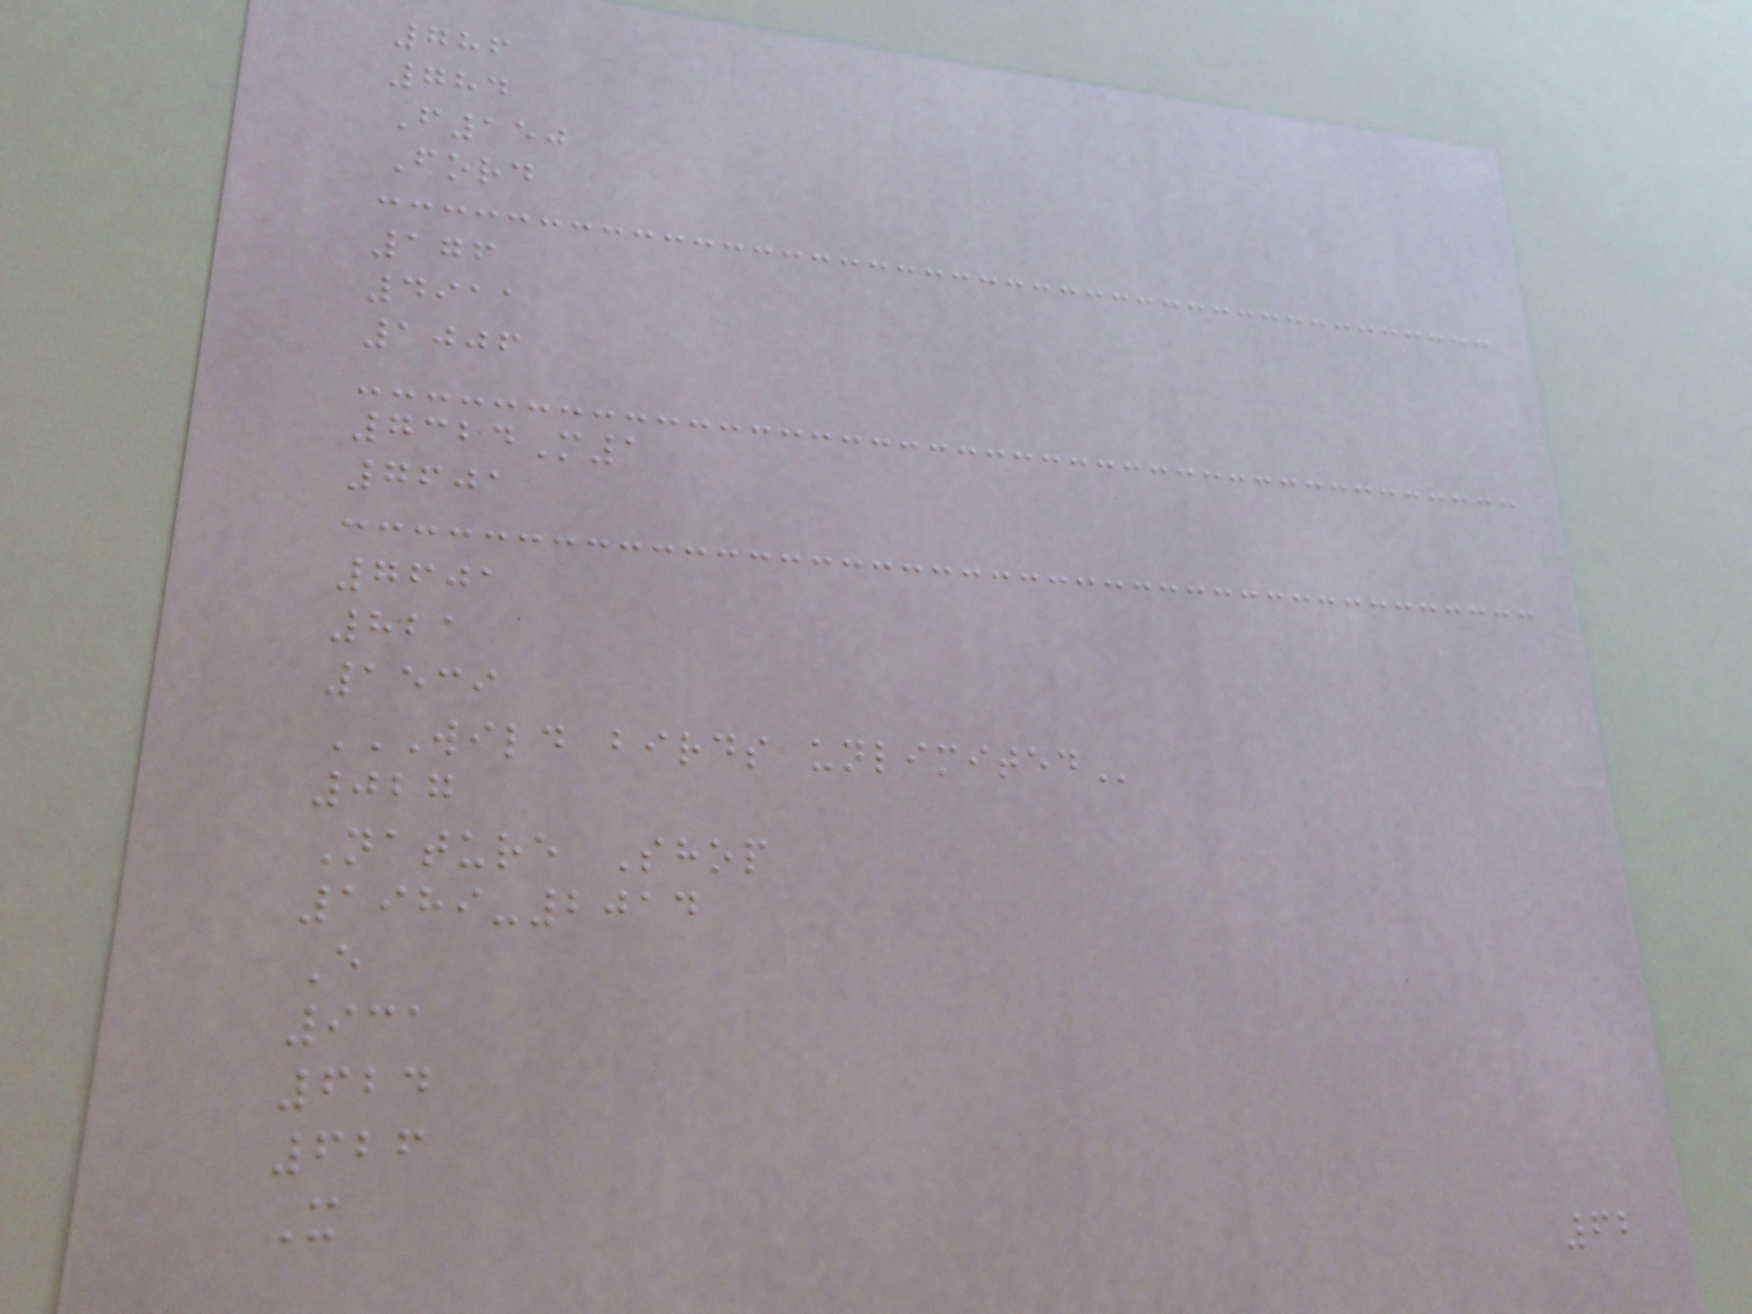786
784
F150
Ford
176
4911
1006
7324M1
7601
7601
821
1539
WILD BIRDS UNLIMITED
027
Nature Shop
1989-2014
E
931
624
626
X
62
